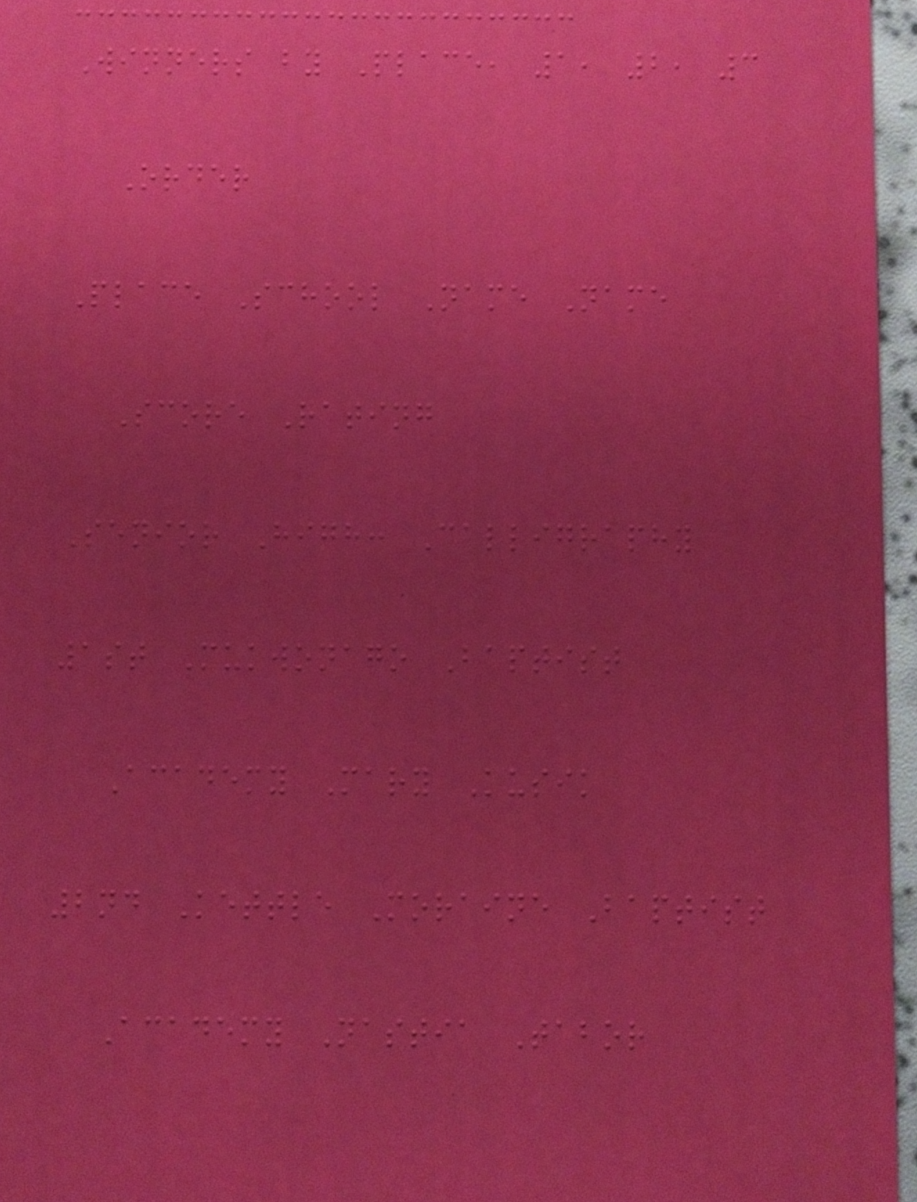Winners by Place, 1, 2, 3
Order
Place School Name Name
Score Rating
Senior High: Calligraphy
1st Mukwonago Baptist
Academy Mary Kusik
2nd Kettle Moraine Baptist
Academy Nastia Tabor
